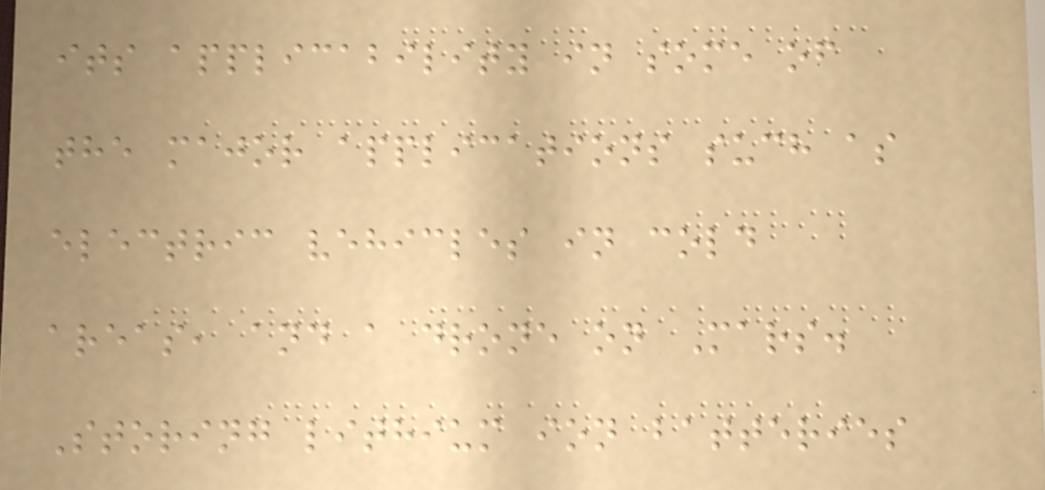its applicability in some of
the major applications such as
electric vehicles in cold
areas, and a drone on Mars.
Storing lithium ion batteries
